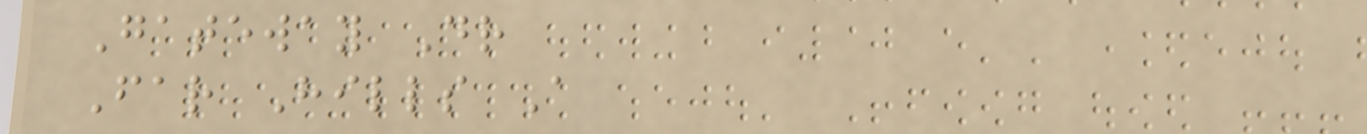Gateway Dr
Far Hills A
